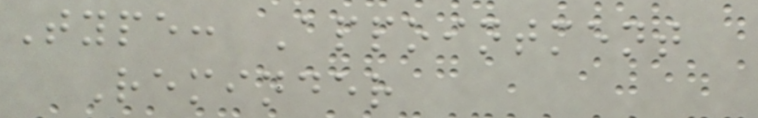Type: Appointment
Reminder
